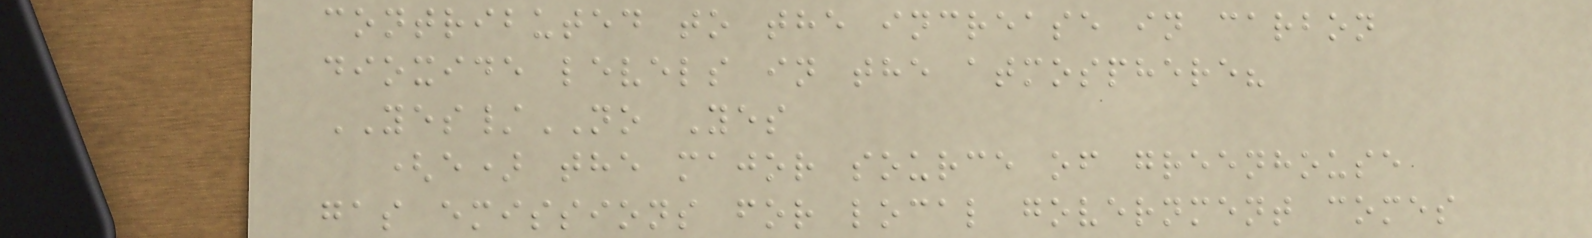contributed to the increase in carbon
dioxide levels in the atmosphere?
YES/NO Yes
(e) the major source of greenhouse
gas emissions for local government comes
